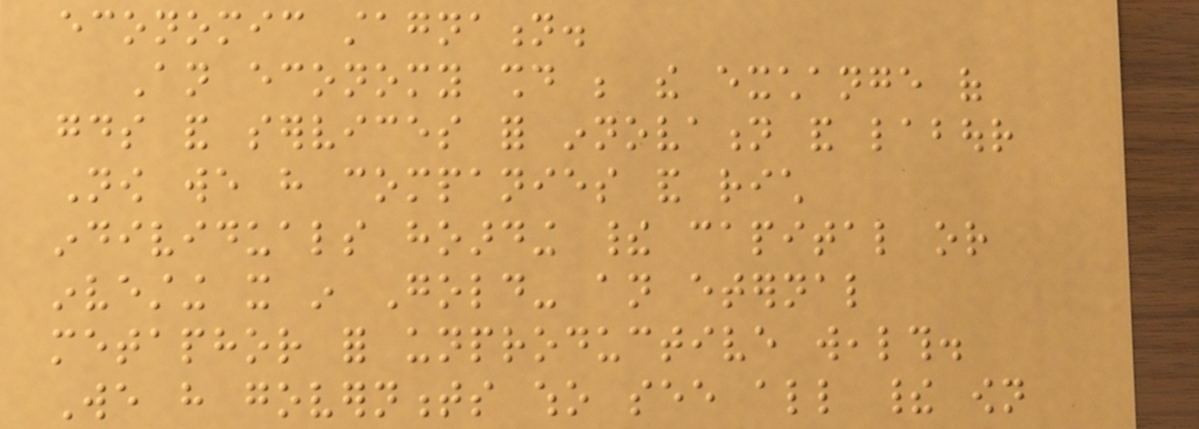economic stagnation.
An economy should be the exchange of
goods and services for innovation and labour
Now we have companies and rich
individuals hoarding their capital or
investing it in Gold- an eternal
metaphor for unproductive wealth.
We have governments who see all their own
